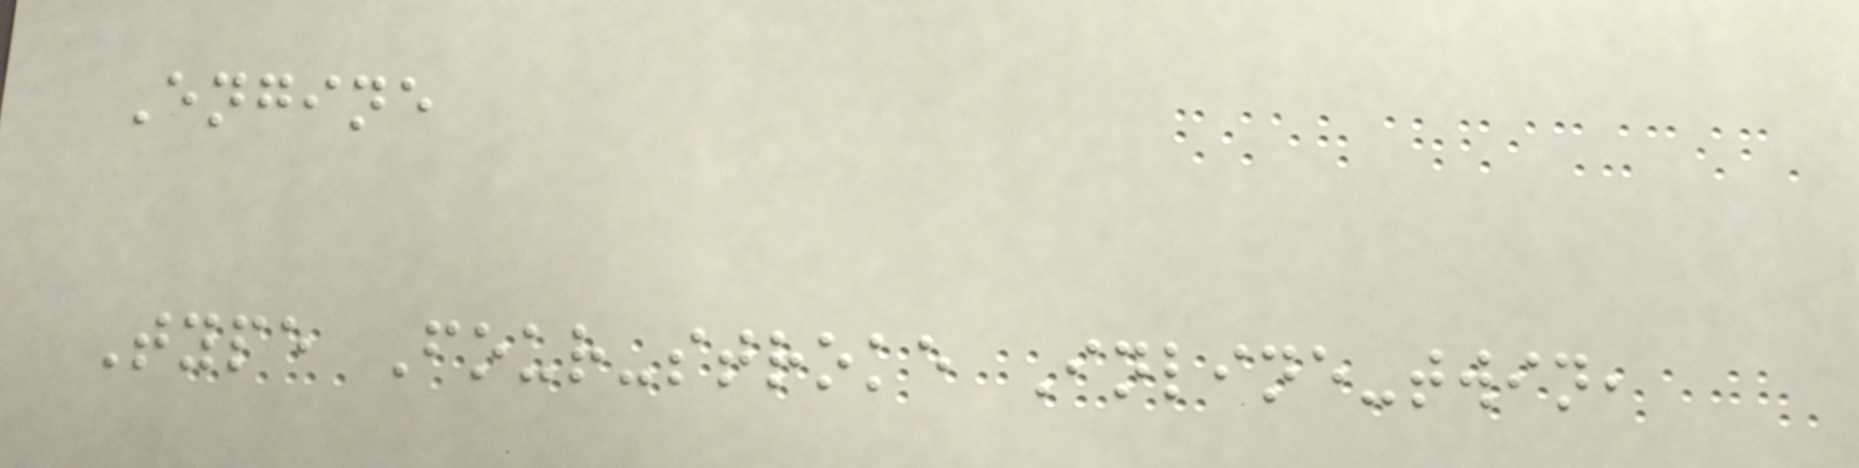Engine
Type Four-stroke Inline-twin,
